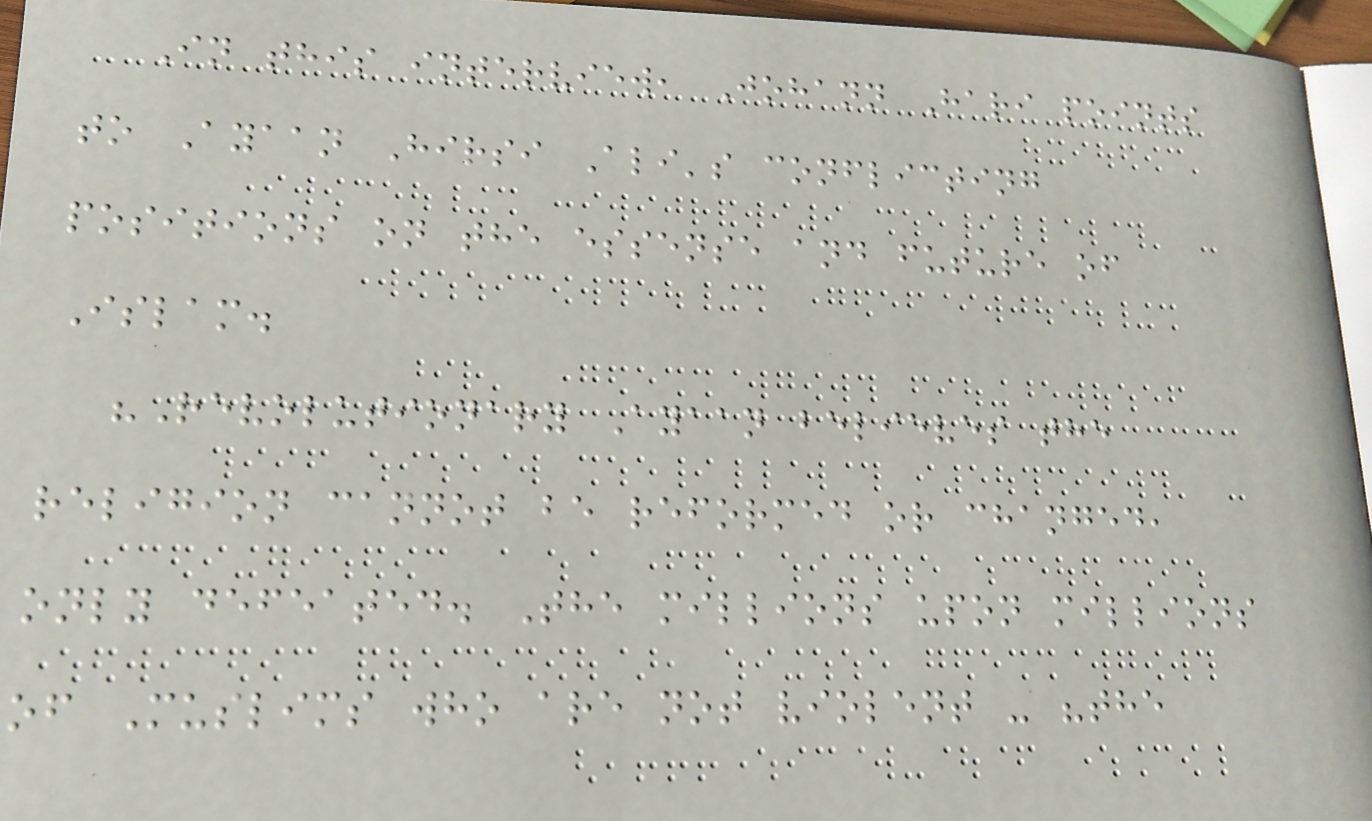In this interview, Johann Hari points
to Ayaan Hirsi Ali's conflicting
positions on the essense and future of
Islam.
"Revolutionary Ayaan believes the
religion cannot be reformed or changed,
only defeated. The millions upon millions
of Muslims who are not violent - "the
